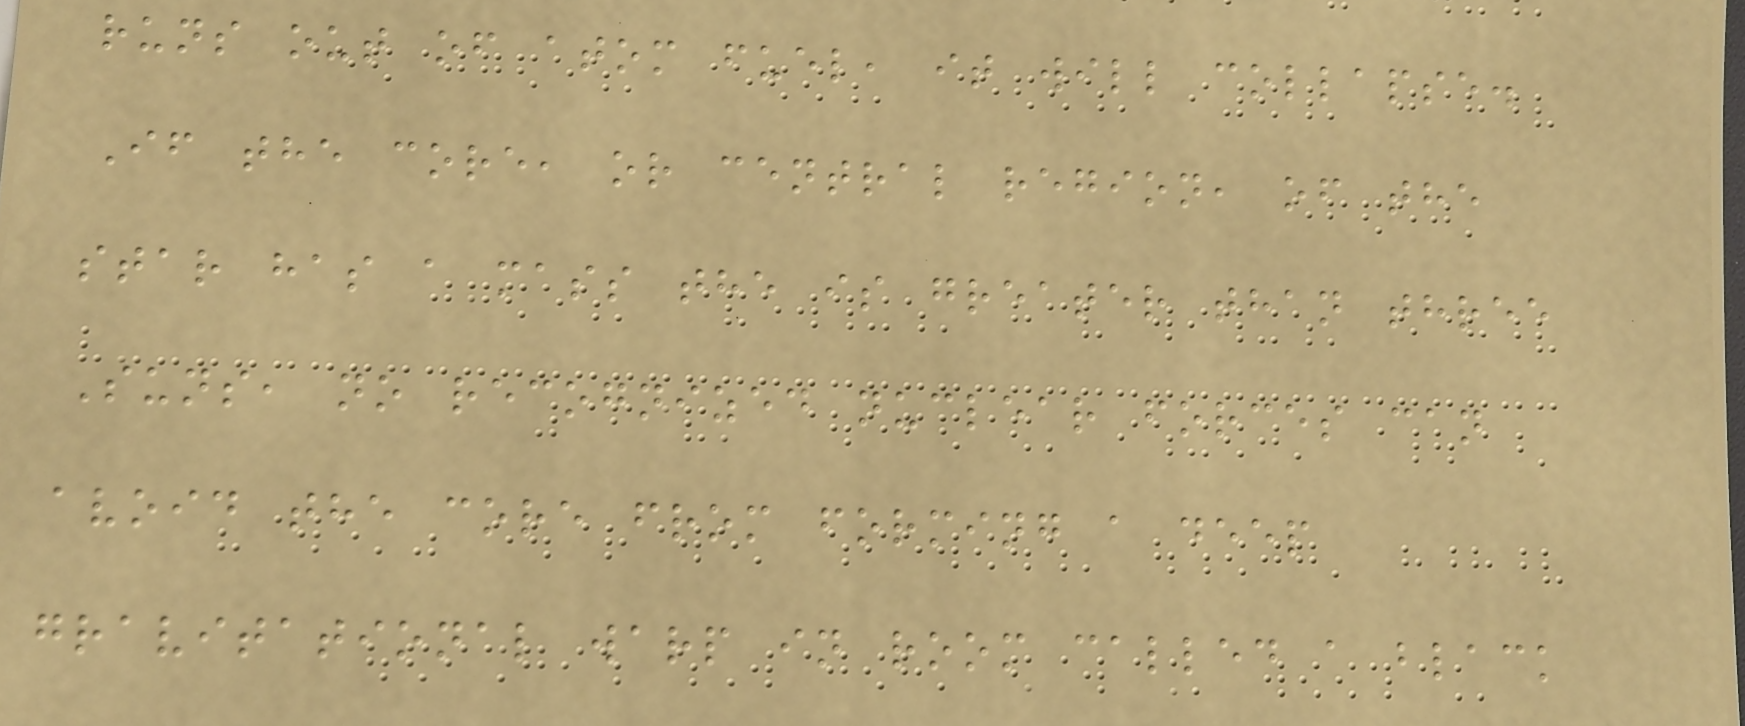runs out of atom fuel, it will collapse.
If the core, or central region, of the
star has a mass the is greater than three
Suns, no recognized nuclear forces can
avoid the core from forming a deep
gravitational warp in room called a black
